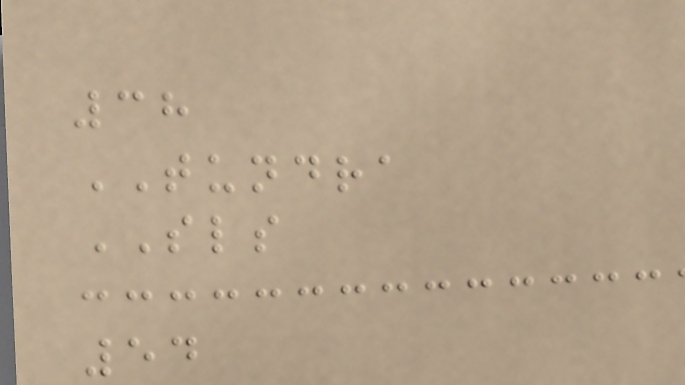38
TUNDRA
SLS
54
